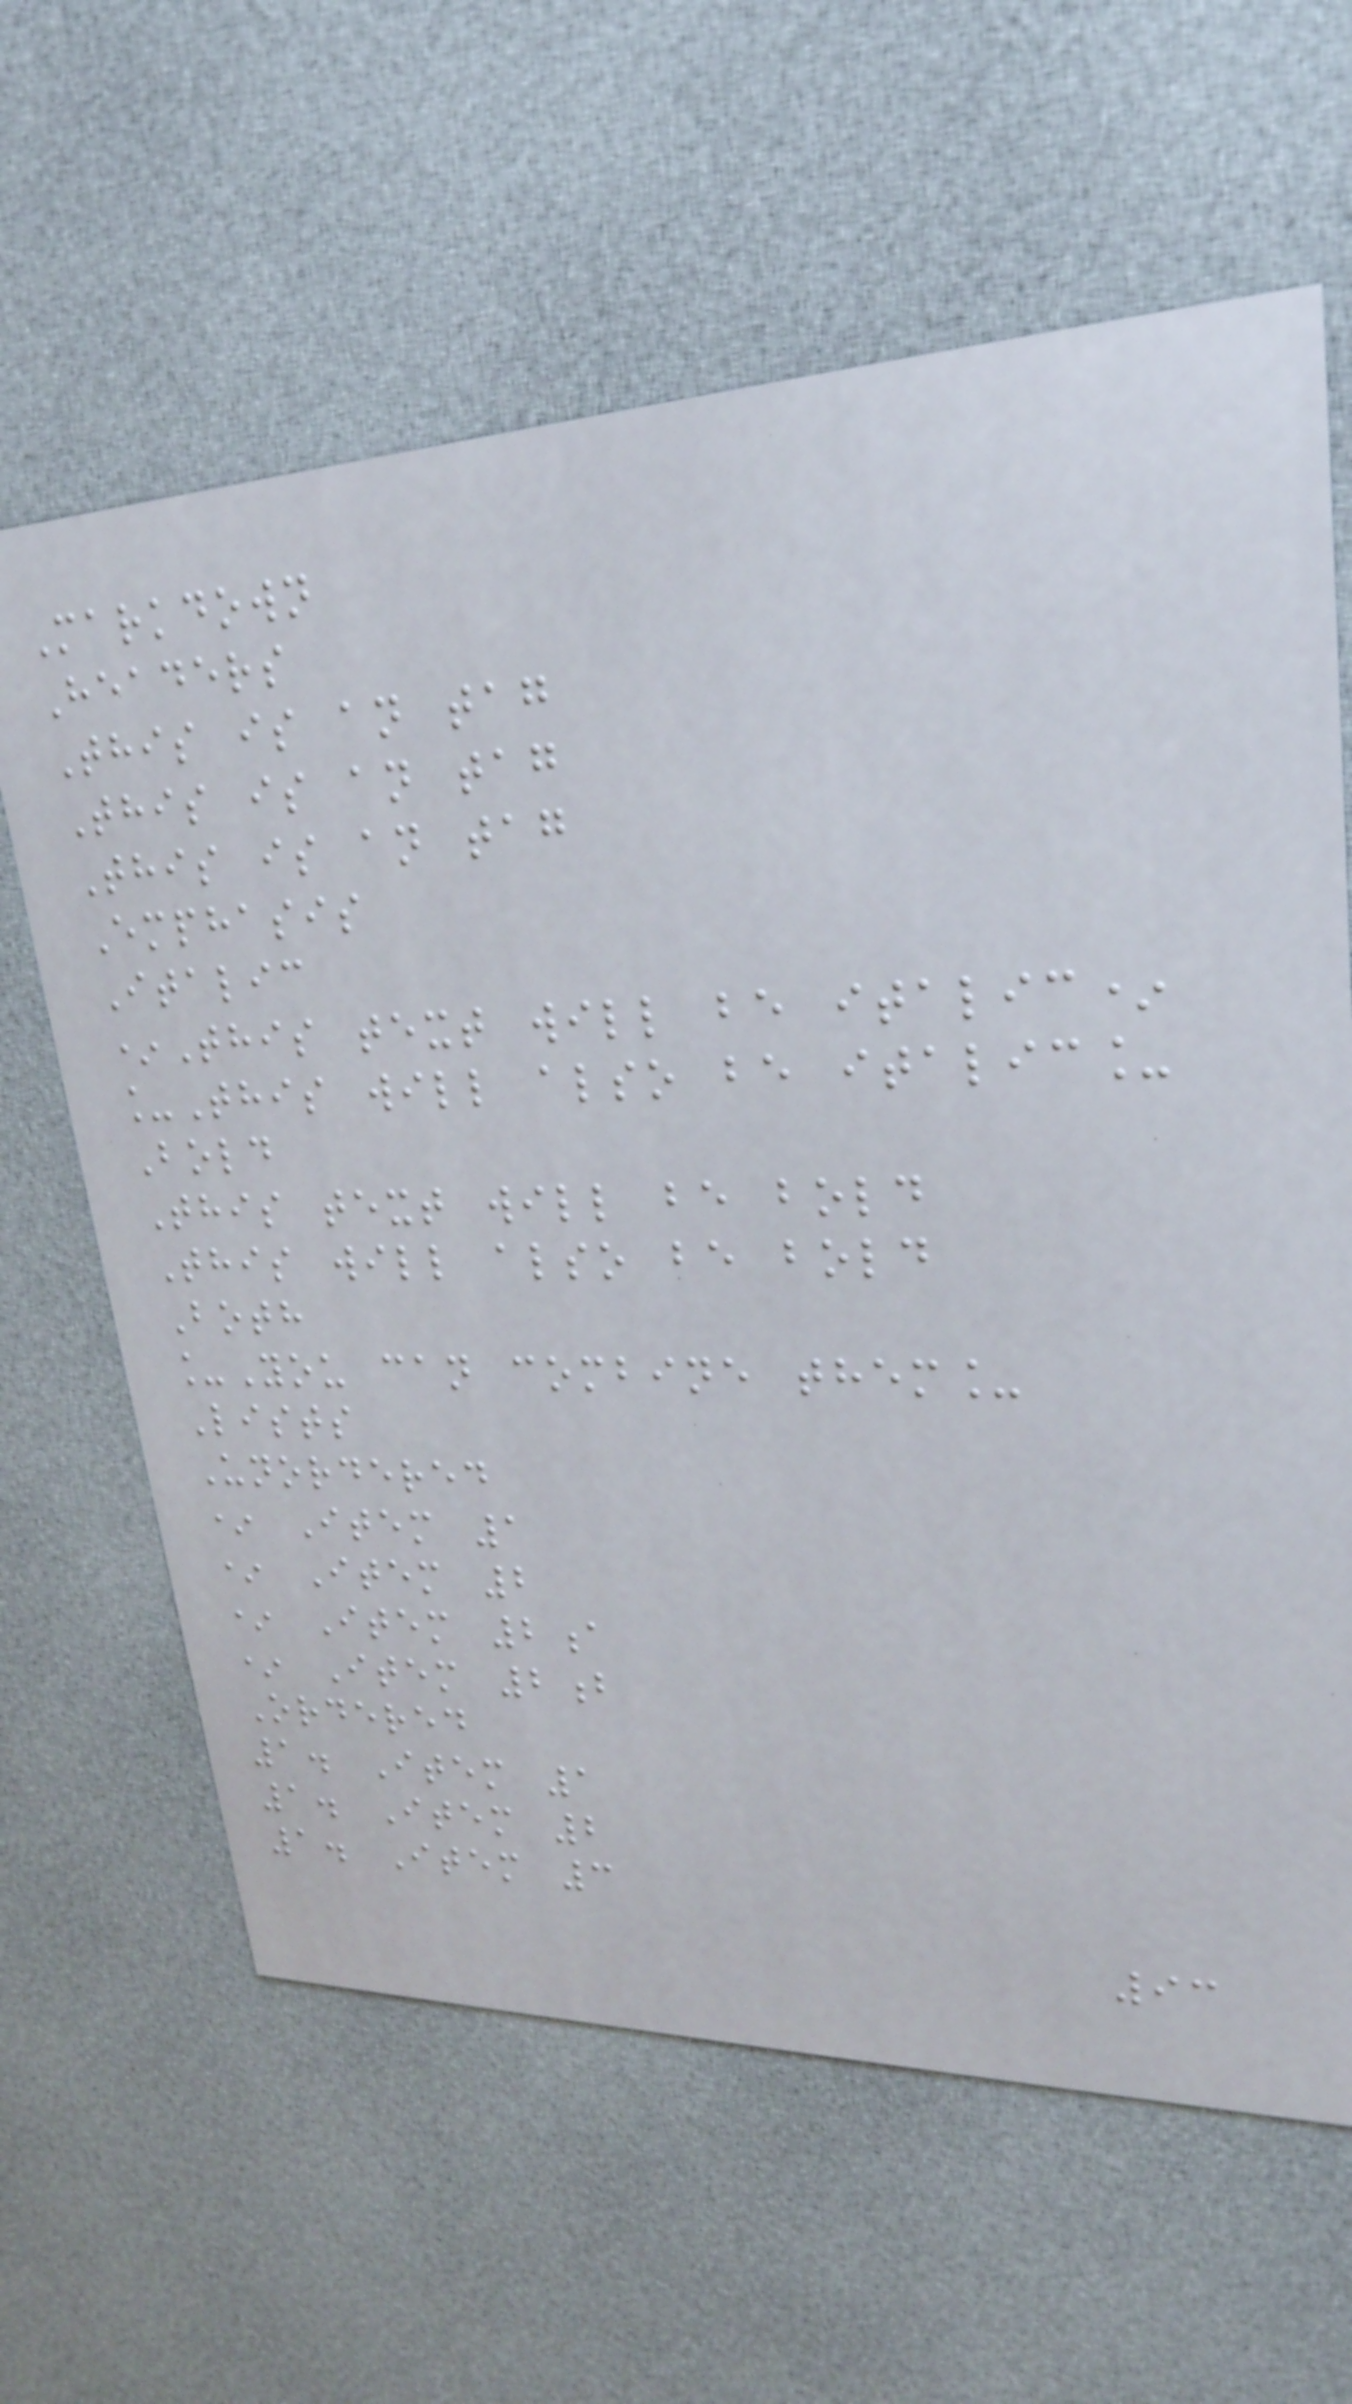Markdown
Headers
This is an tag
This is an tag
This is an tag
Emphasis
Italic
*This text will be italic*
_This will also be italic_
Bold
This text will be bold
This will also be bold
Both
_You can combine them_
Lists
Unordered
* Item 1
* Item 2
* Item 2a
* Item 2b
Ordered
1. Item 1
1. Item 2
1. Item 3
93
